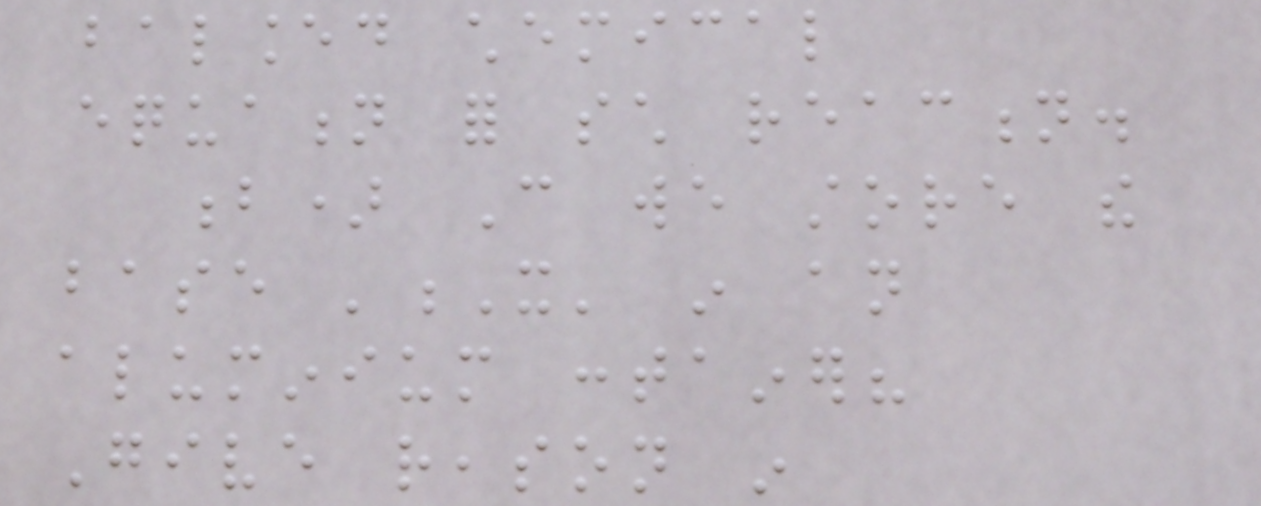balanced chemical
equation for such reaction.
b) Can we store the
base 'X' in an
aluminium container?
Give reason in
